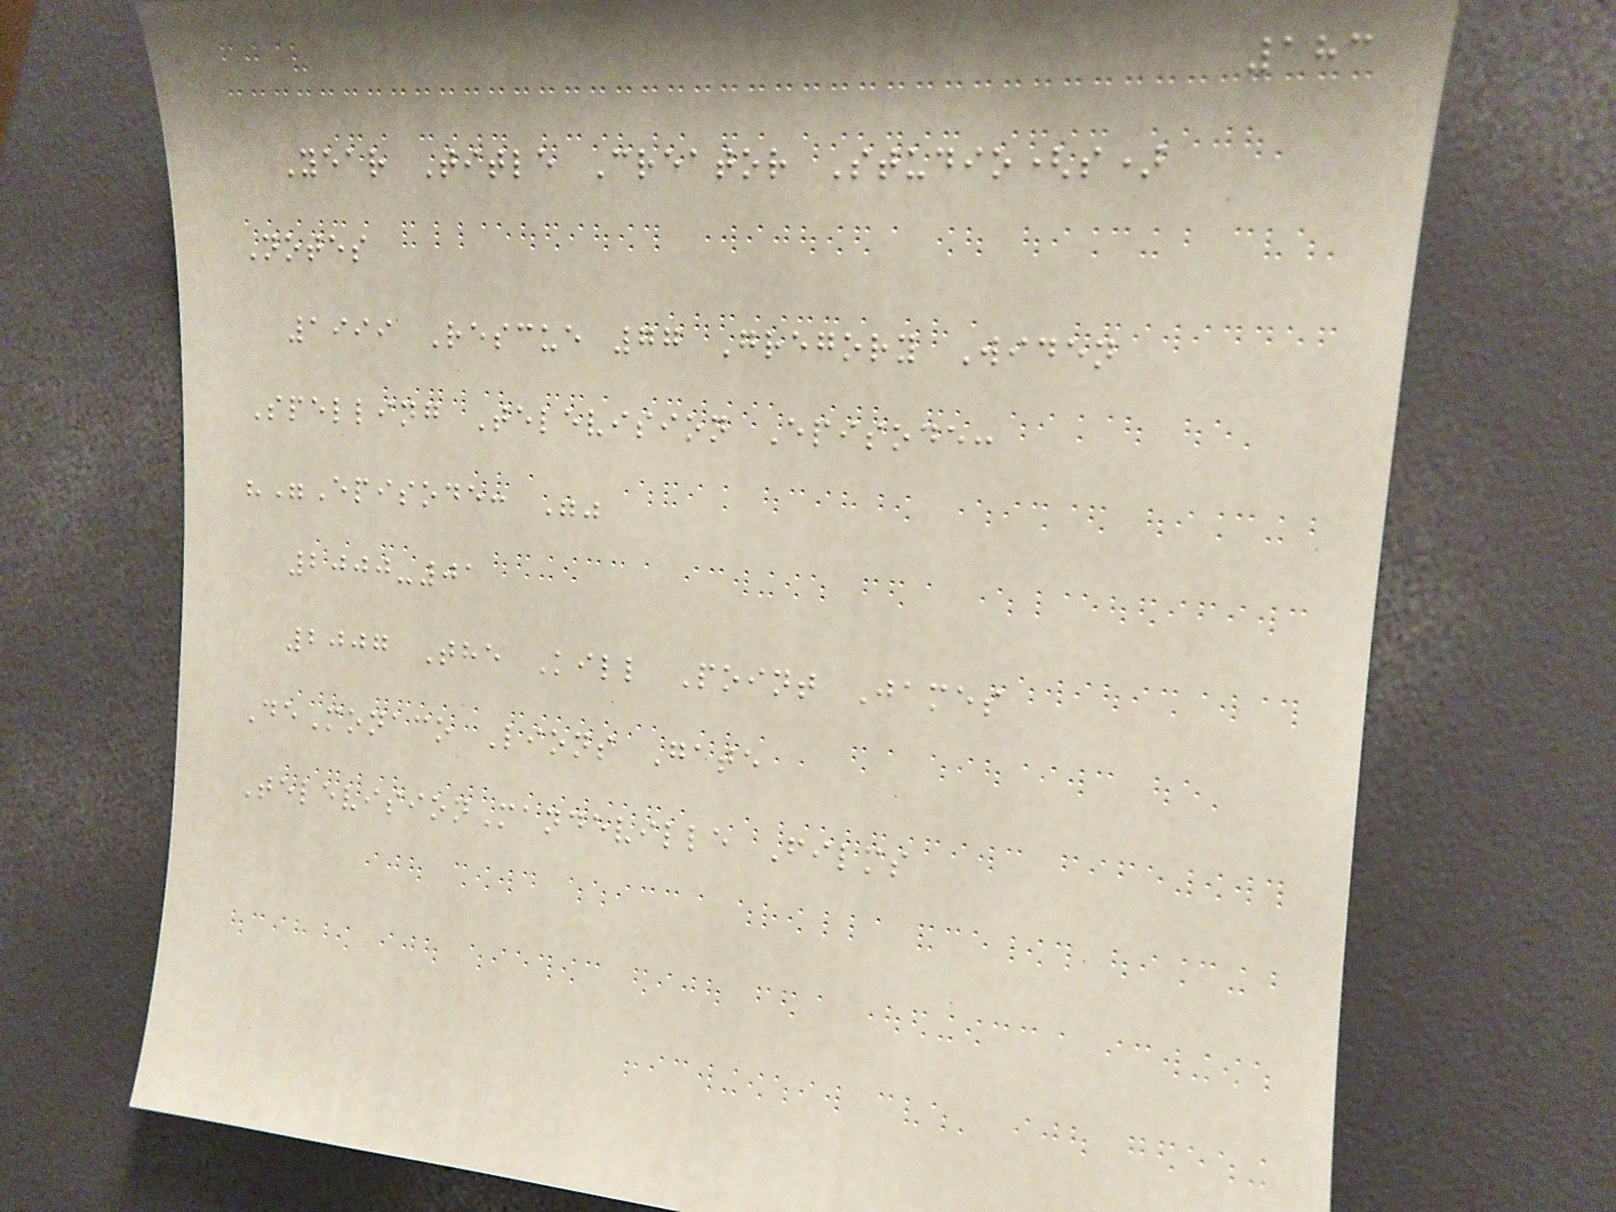183
Year Title Creator Studio(s)
Notes
1999 Rescue 77 Gregory Widen
Spelling Television Episode:
""Episode: ""
2000-01
2007 The Kill Point James
DeMonaco Lions Gate
TelevisionMandeville Films
